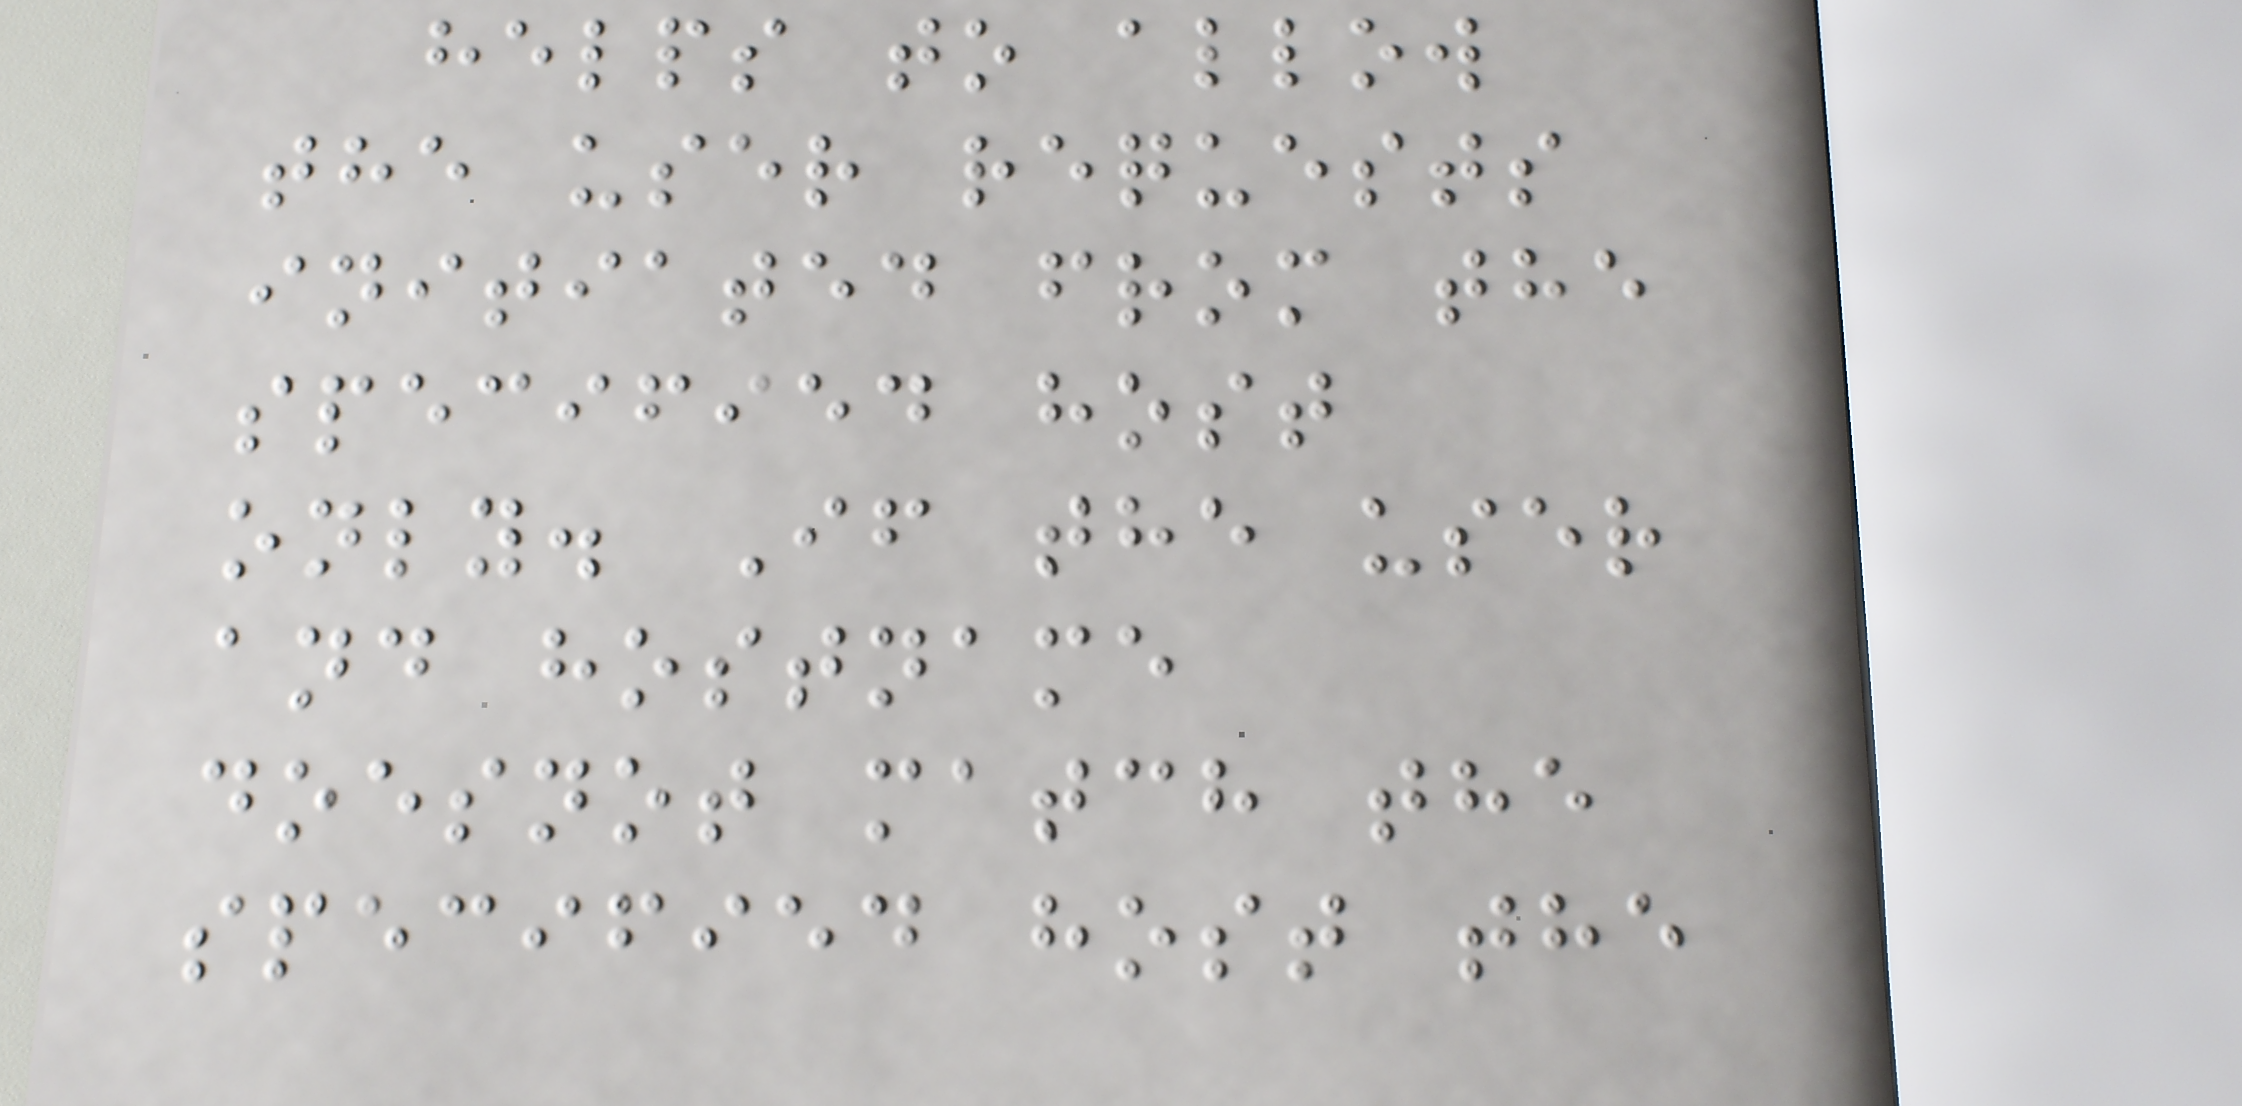helps to allow
the user requests
initiated from the
specified host
only. If the user
and hostname
doesnot match the
specified host the
